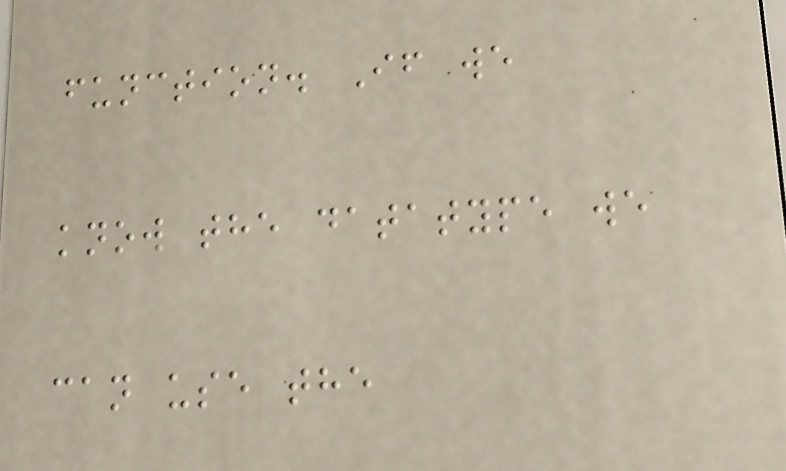function. If we
know the datatype we
can use the
